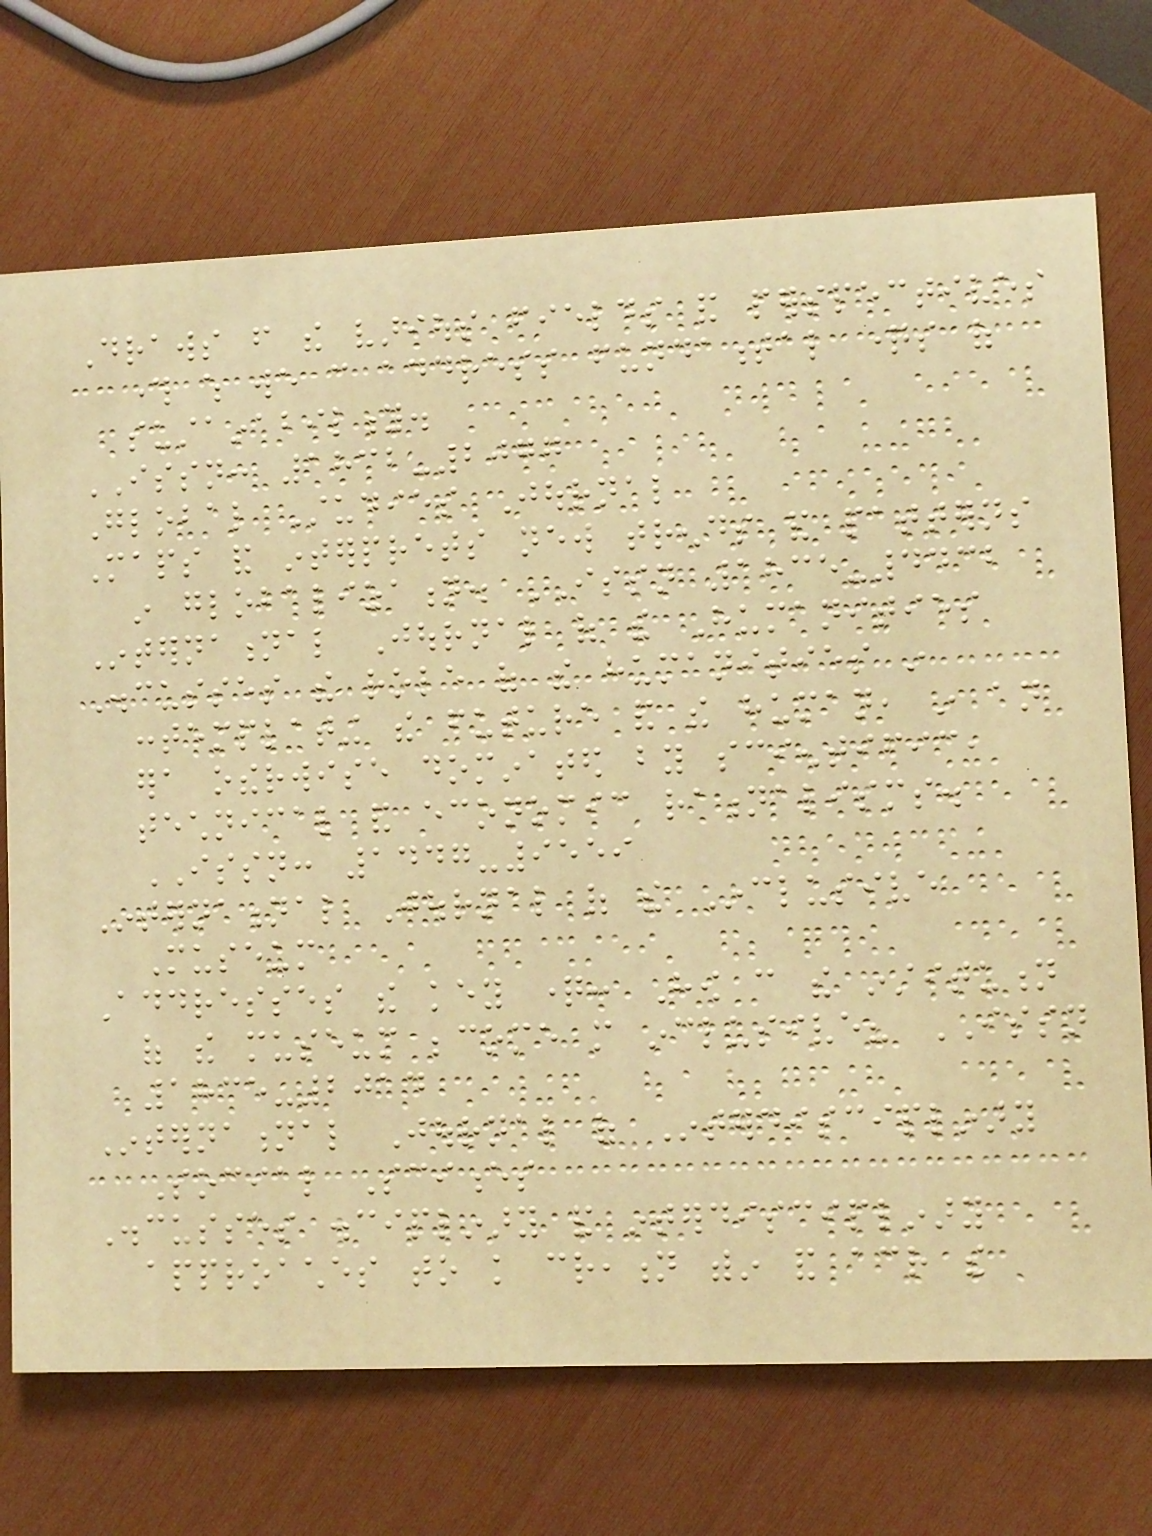Draws from the various fields and perspectives
through which we can address fundamental questions of
sustainability.
ISSN: 1832-2077
Global Studies Journal
Maps and interprets new trends and patterns
in globalization. ISSN 1835-4432
International Journal of the Humanities
Discusses the role of the humanities in
contemplating the future and the human, in an
era otherwise dominated by scientific,
technical and economic rationalisms.
ISSN: 1447-9559
International Journal of the Inclusive
Museum
Addresses the key question: How can the institution
of the museum become more inclusive? ISSN
1835-2014
International Journal of Interdisciplinary
Social Sciences
Discusses disciplinary and interdisciplinary
approaches to knowledge creation within and across the
